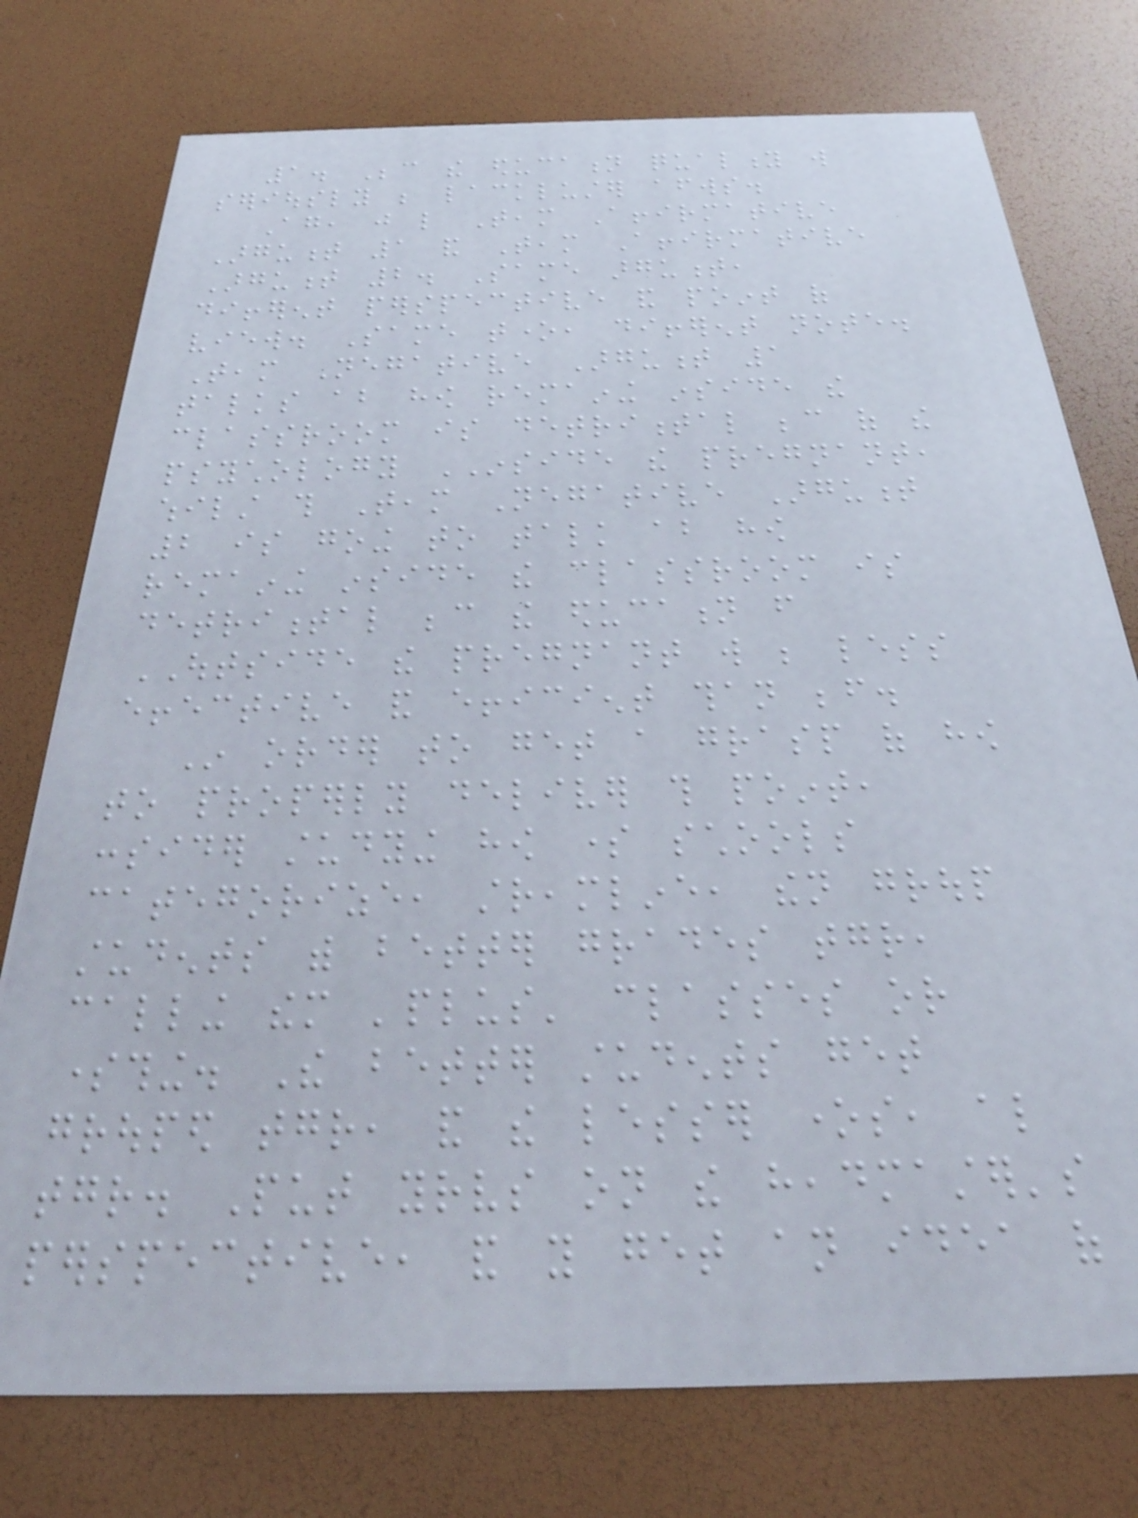1. Because the education quality will
seriously be lackluster afterwards.
Again, just like Team Affirmative
Argument 1 and Team Affirmative
Argument 2. Same argument,
different perspective and point of
view. Same tone, different note.
Team Negative Argument 1
talks about how remaining inside the
classroom is detrimental because of the
psychology INSIDE the pregnant,
whilst this Team Negative Argument
2 is going to talk about how
remaining inside the classroom is
detrimental because the education from
OUTSIDE the pregnant will be less
effective and efficient than before.
In order to get a grasp of how
to properly deliver this point,
consider studying how some schools
categorize, streamline, then group
students with better grades together,
calling them 'plus' classes or
something. The better students get
grouped together, and the lesser ones, also
together. Put yourselves on the headmaster's
perspective, and you get an idea of
